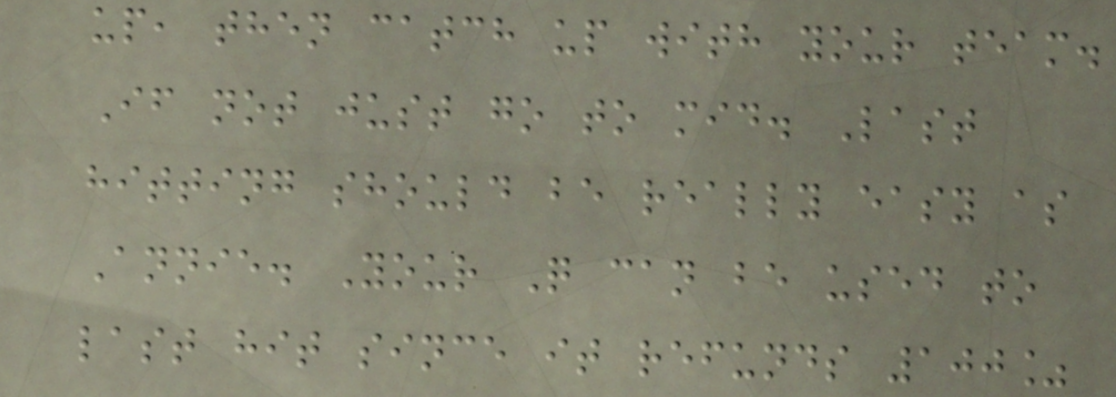up, then catch up with your team.
If not just go to mid. Last
hitting should be really easy as
Annie. Your Q can be used to
last hit since it refunds 100%
